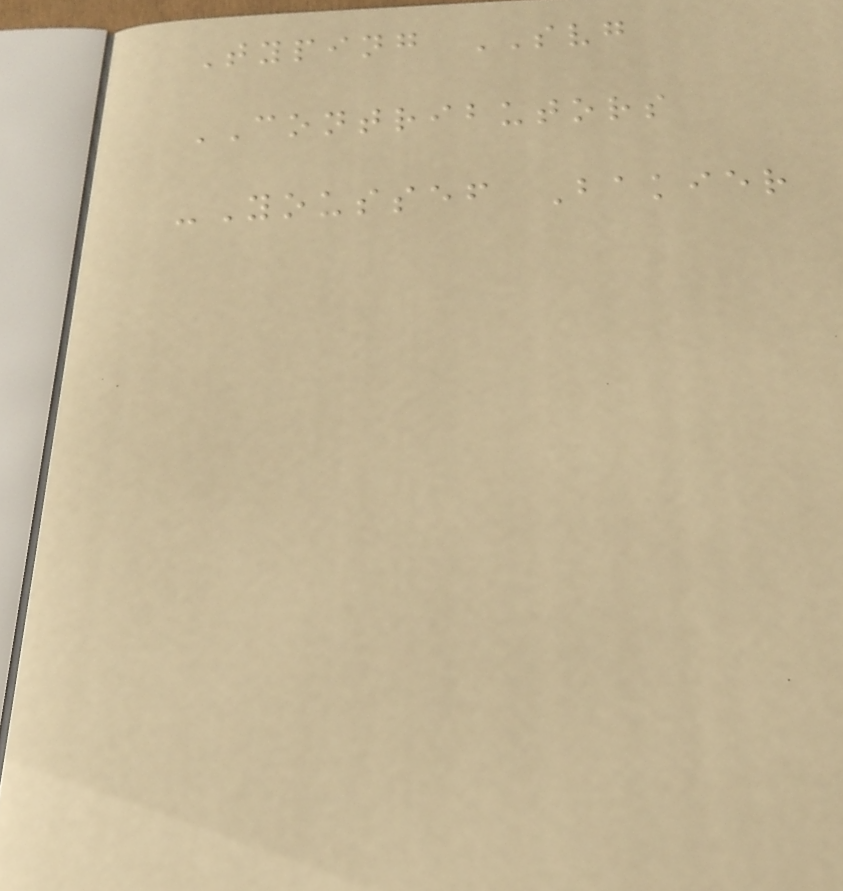Typing SVG
CONTRIBUTORS
-Youssef Bakier
